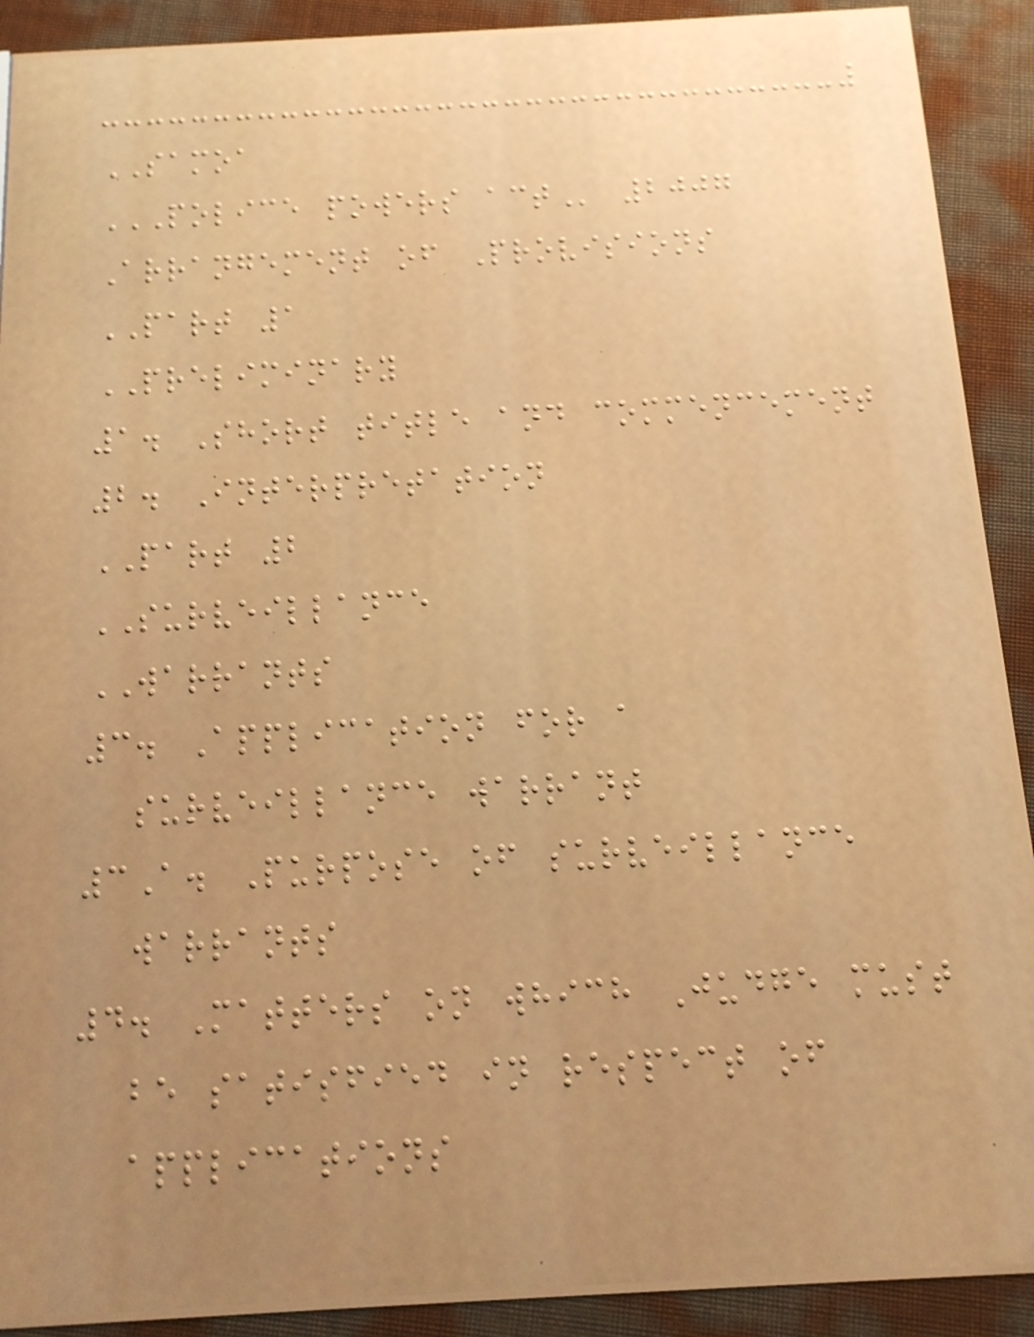SAMOA
POLICE POWERS ACT 2007
Arrangement of Provisions
PART 1
PRELIMINARY
1. Short title and commencement
2. Interpretation
PART 2
SURVEILLANCE
WARRANTS
3. Application for a
surveillance warrant
3A. Purpose of surveillance
warrants
4. Matters on which Judge must
be satisfied in respect of
applications
